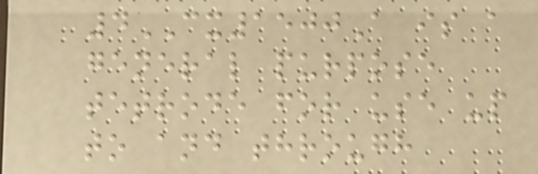4CX1500A is a
general purpose
tetrode for use up
to and through
